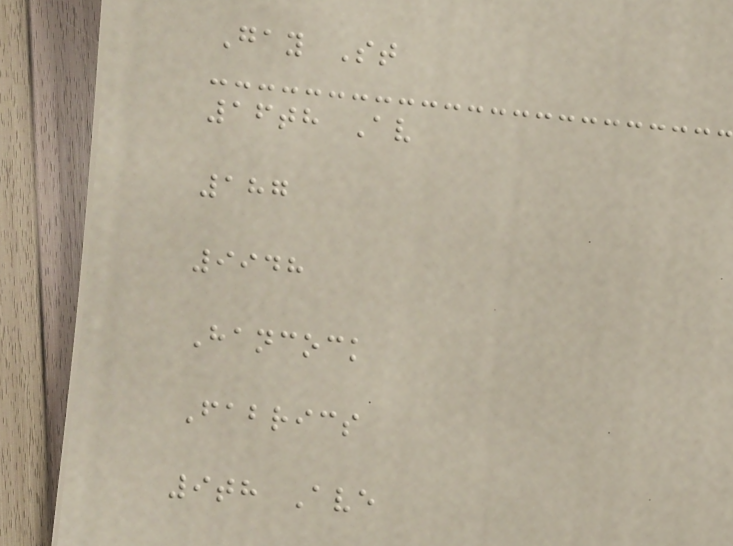Gay St
16th Av
187
9948
Hancock
Fabrics
9th Ave
